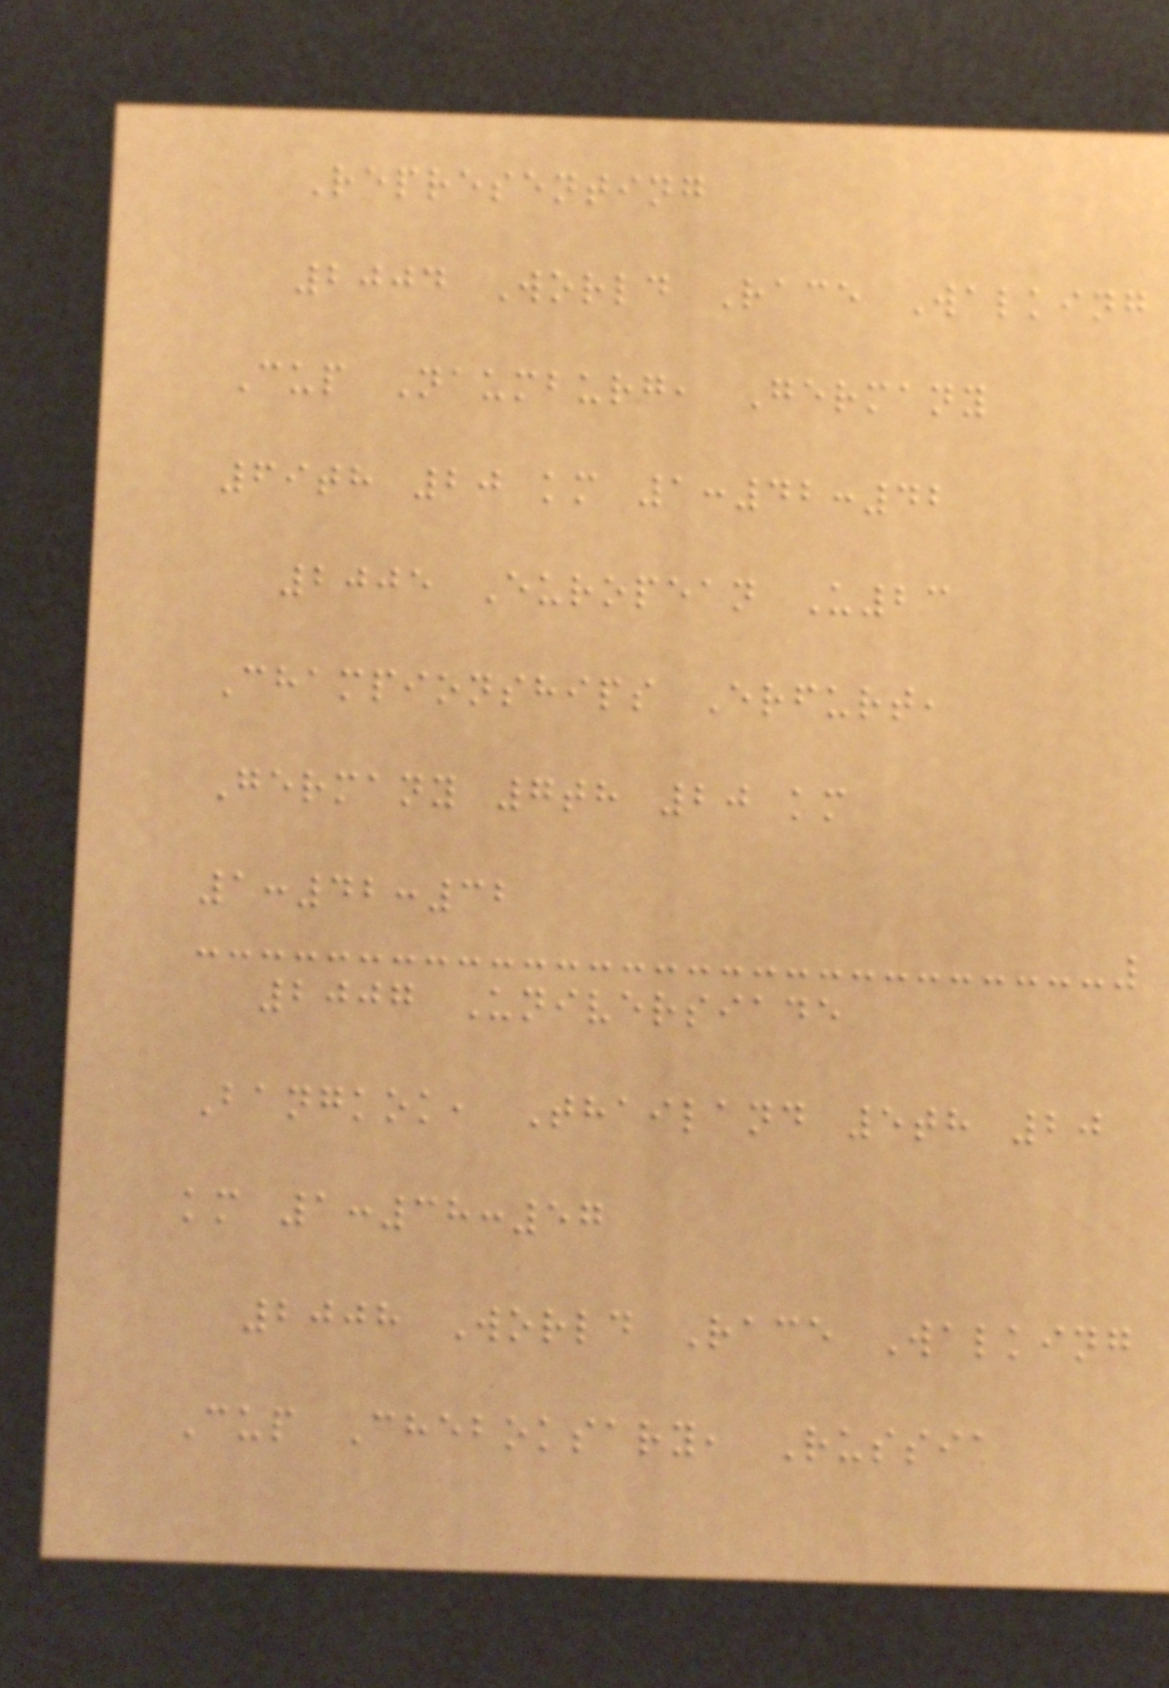Representing
2004 World Race Walking
Cup Naumburg, Germany
69th 20 km 1:42:42
2005 European U23
Championships Erfurt,
Germany 7th 20 km
1:42:32
2007 Universiade
Bangkok, Thailand 5th 20
km 1:38:57
2008 World Race Walking
Cup Cheboksary, Russia
